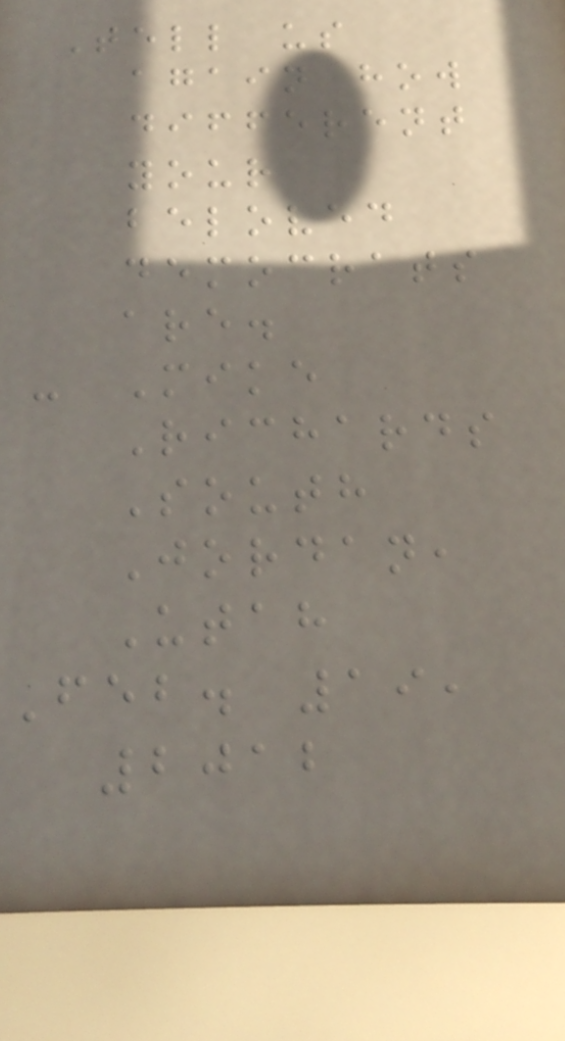Tell us
again how
different
your
beloved
democrats
are.
- Mike
Richards
South
Jordan,
Utah
Feb. 19,
2012
